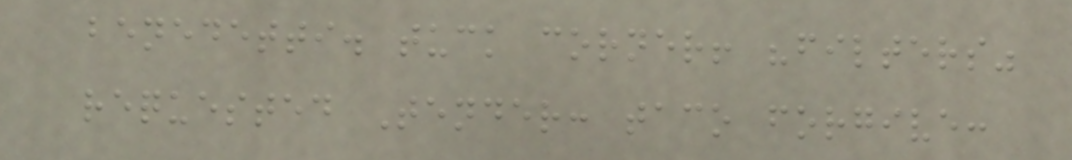benedetti. tuck corner! "filters"
requested Tender: taco forgive:
